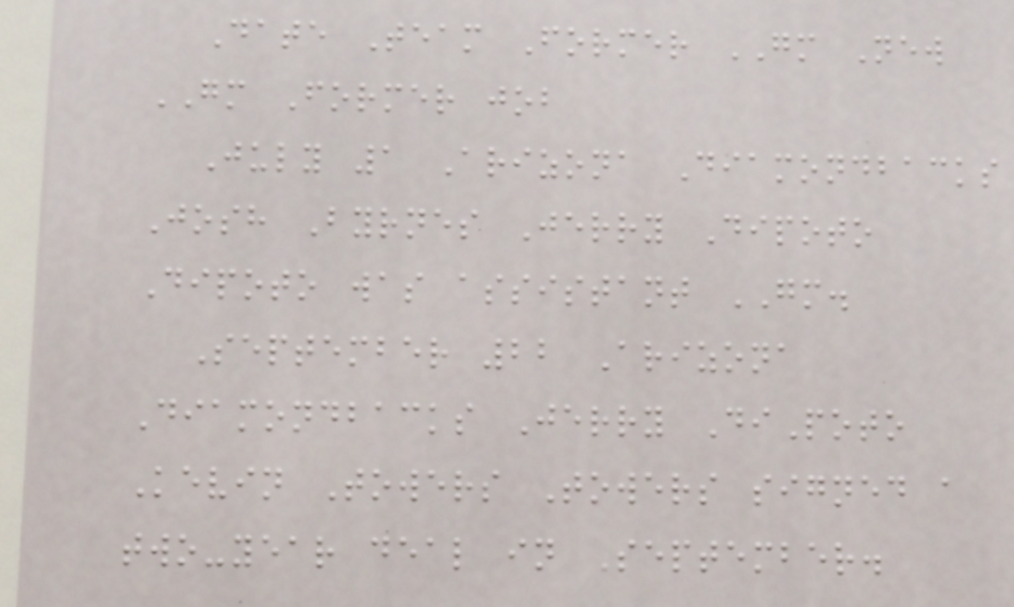Date Team Former GM New
GM Former job
July 1 Arizona Diamondbacks
Josh Byrnes Jerry Dipoto
Dipoto was assistant GM.
September 22 Arizona
Diamondbacks Jerry DiPoto
Kevin Towers Towers signed a
two-year deal in September.
